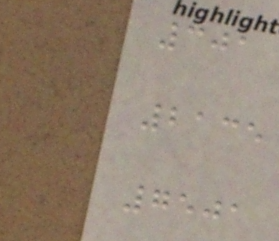301
2135
7501
